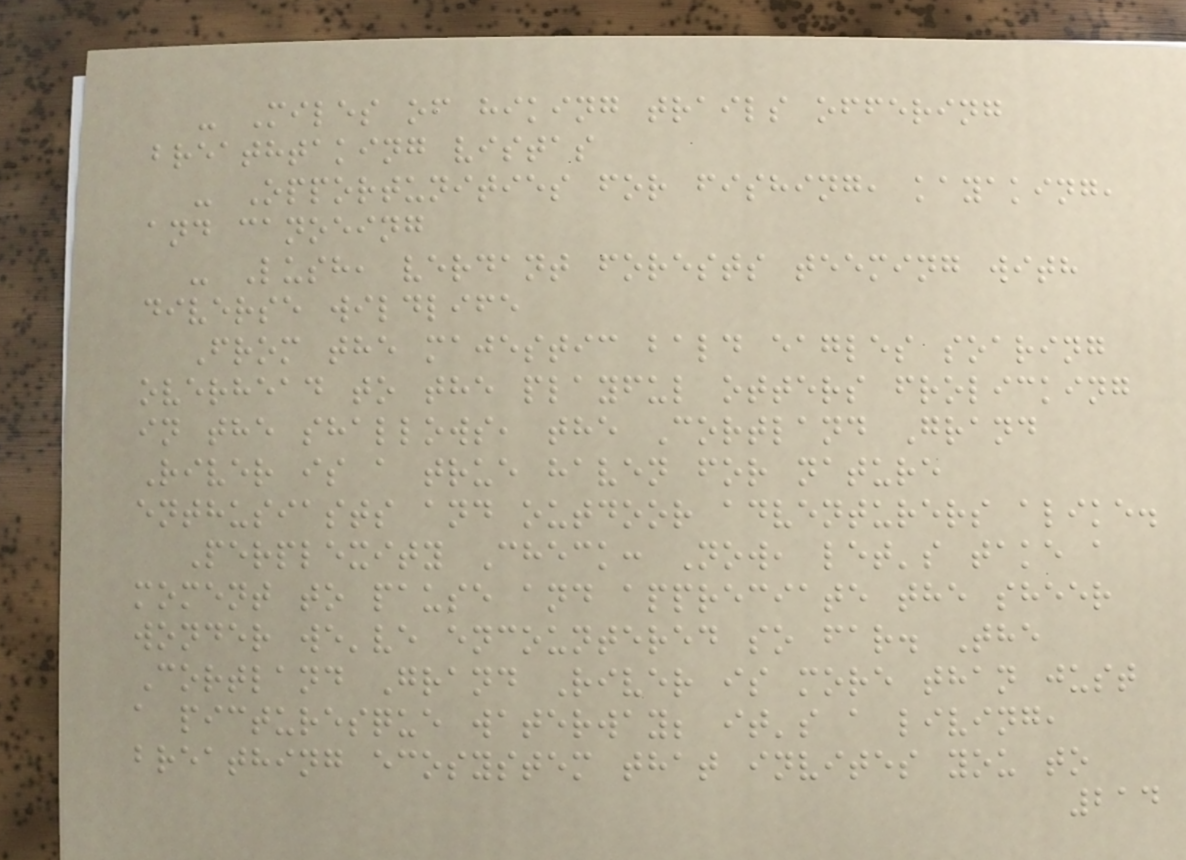- Miles of hiking trails offering
breathtaking vistas
- Opportunities for fishing, kayaking,
and canoeing
- Lush, verdant forests teeming with
diverse wildlife
From the majestic bald eagles soaring
overhead to the playful otters frolicking
in the shallows, the Cortland Grand
River is a true haven for nature
enthusiasts and outdoor adventurers alike.
Perplexity Check: Now, let's take a
moment to pause and appreciate the sheer
wonder we've encountered so far. The
Cortland Grand River is more than just
a picturesque waterway; it's a living,
breathing ecosystem that invites you to
214
